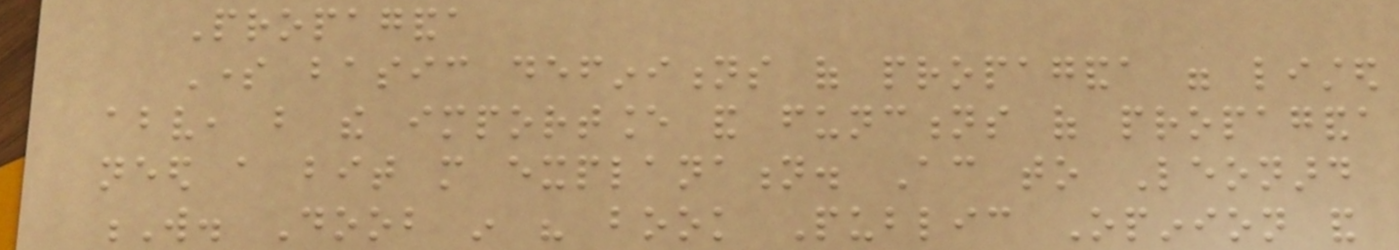Propaganda
Some basic definitions of propaganda were listed
above, but the importance and functions of propaganda
need a bit more explanation. According to Leonard
W. Doob in his book Public Opinion and
